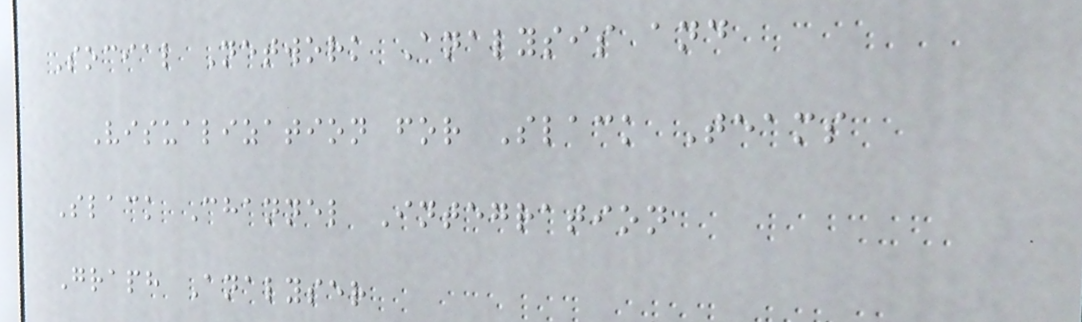Social Network Analysis and
Visualization for Slack Teams
Slack Channel Integration
Graph Analyser
